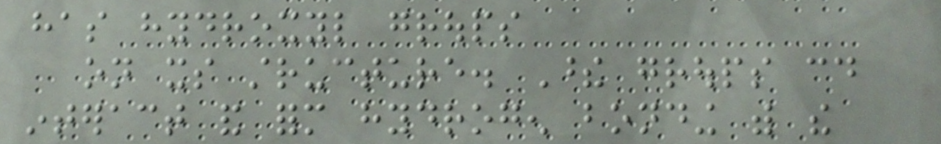has hydroxyl groups
on its structure. These groups could
interact and form hydrogen bonding with the
